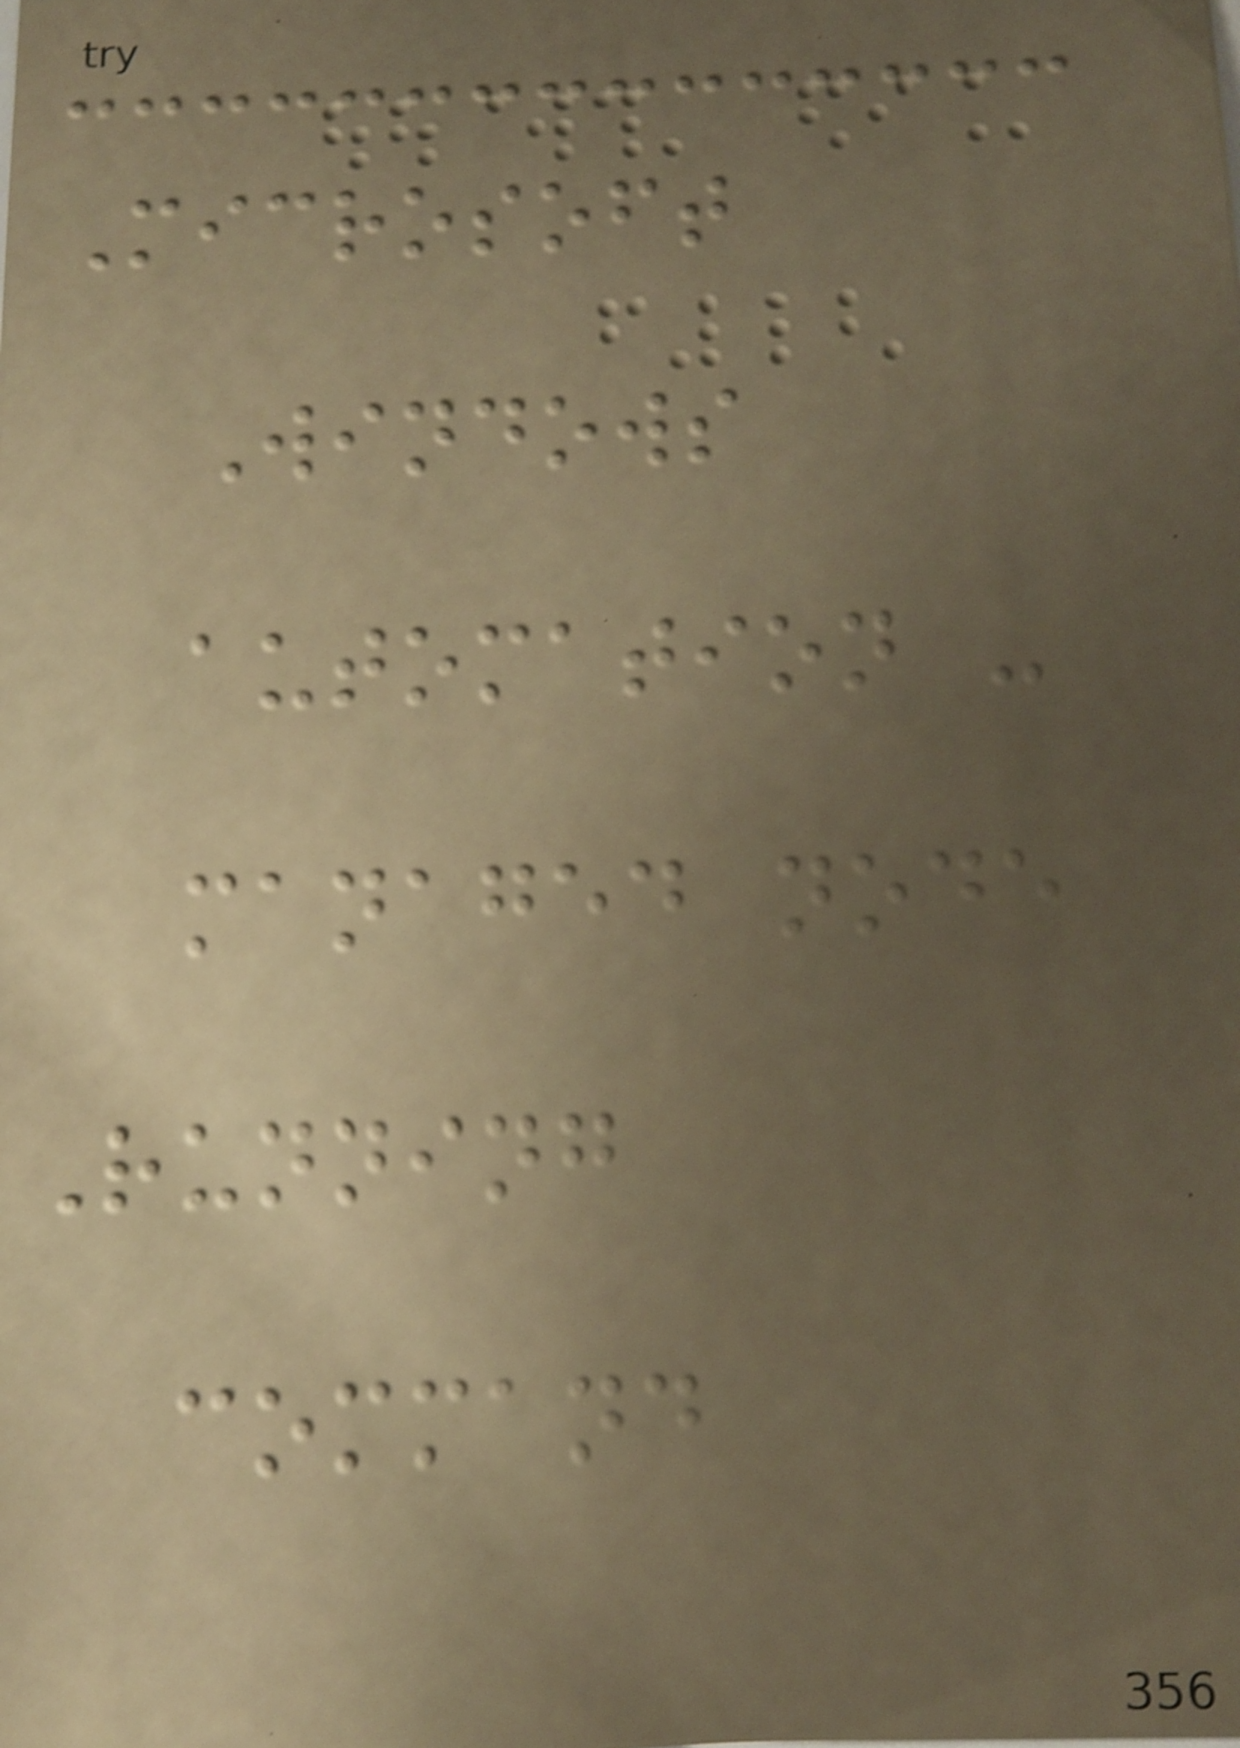Microsoft
Windows
automation -
managed node
Running
command
